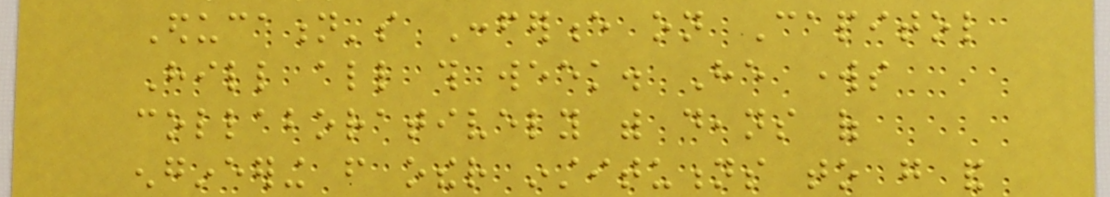Education's Conference on Capitol
Hill all this week. He works
collaboratively with deans of
engineering from other institutions to go and
